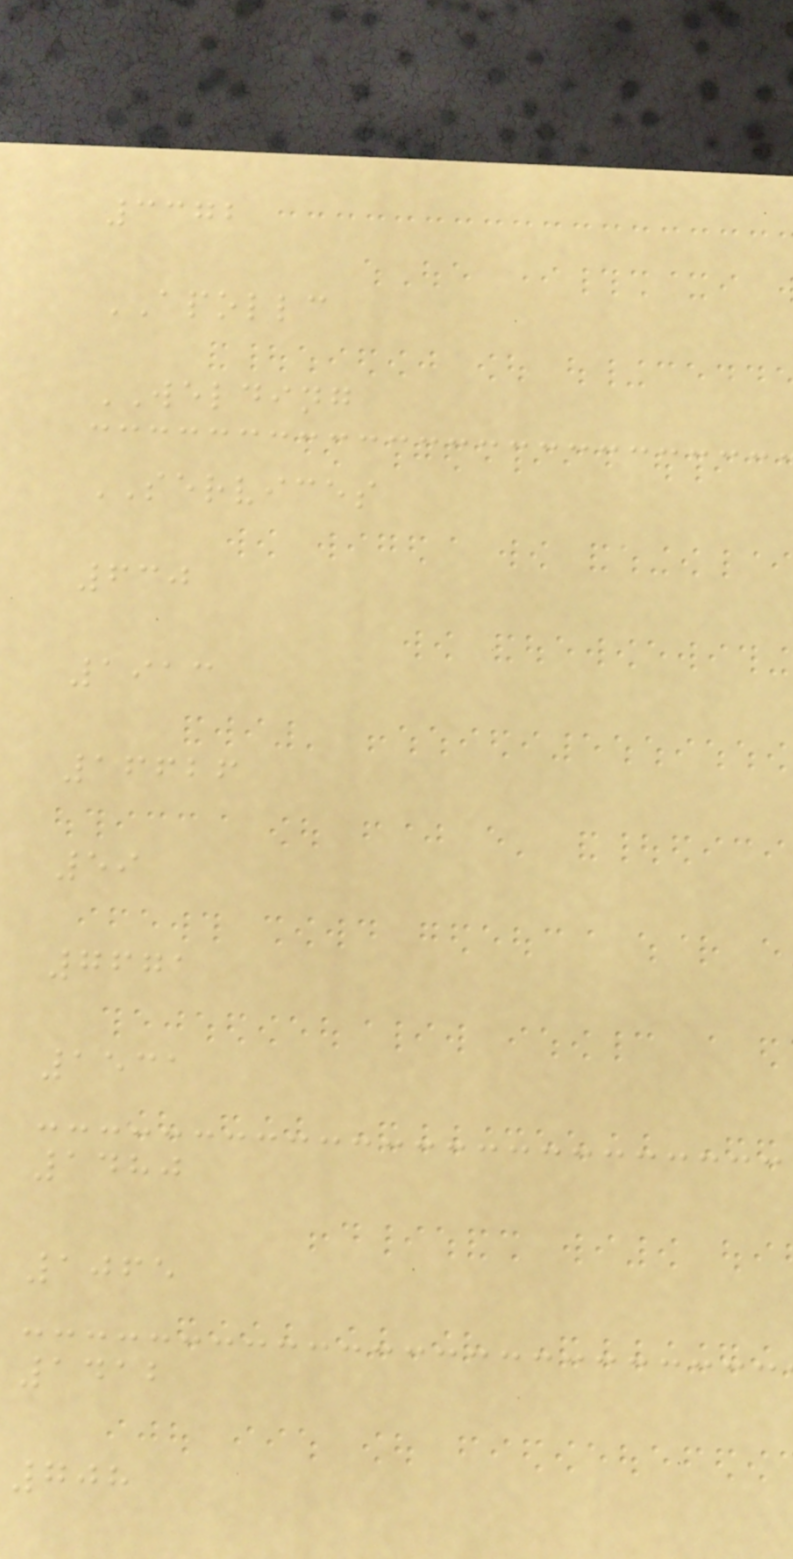3372
APOLLC
WELDING
SERVICES
630
1913
16626
59
7671
1531
1480
1065
1412
708
